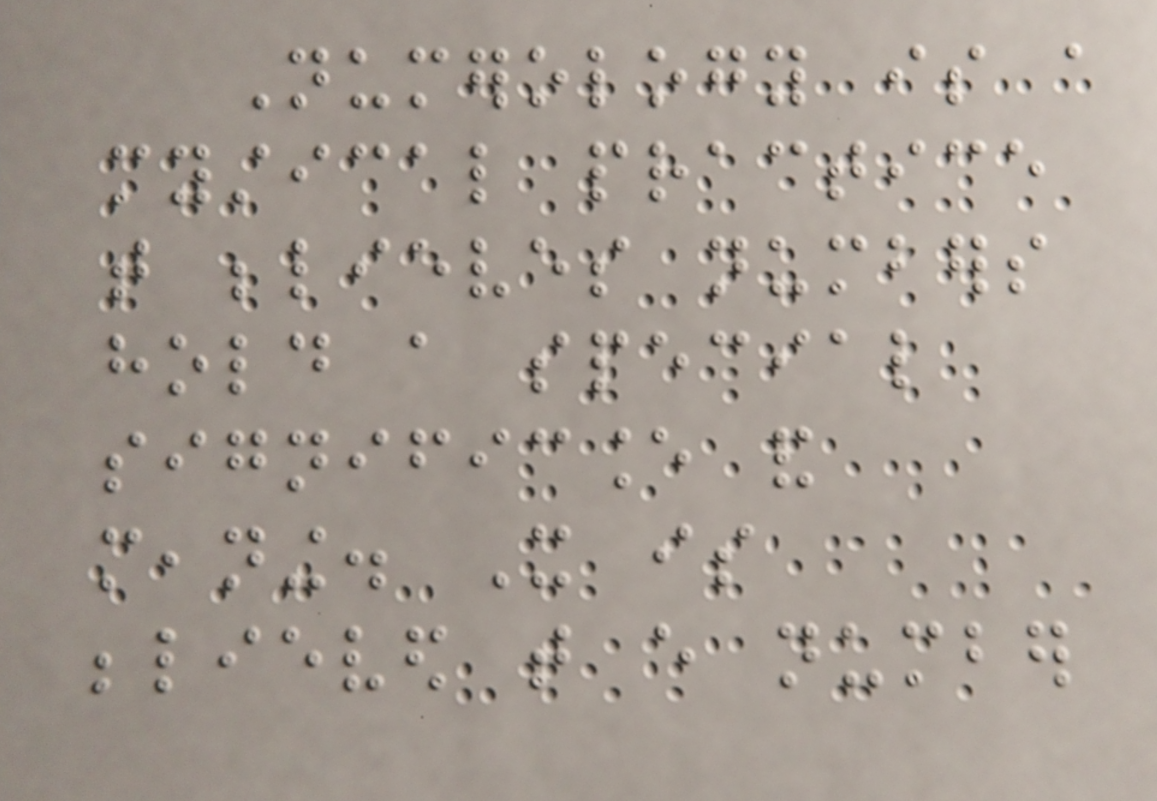Numerology is a
mystical practice
that believes numbers
hold a special
significance and
meaning. It is
believed that every number
